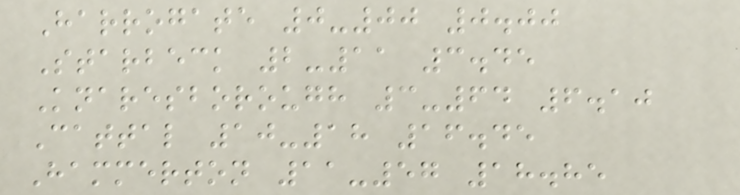Harrogate 0-00 0.00
Starbeck 2-11 3.45
Knaresborough 3-64 6.10
Cattal 10-18 16.45
Hammerton 11-57 18.85
